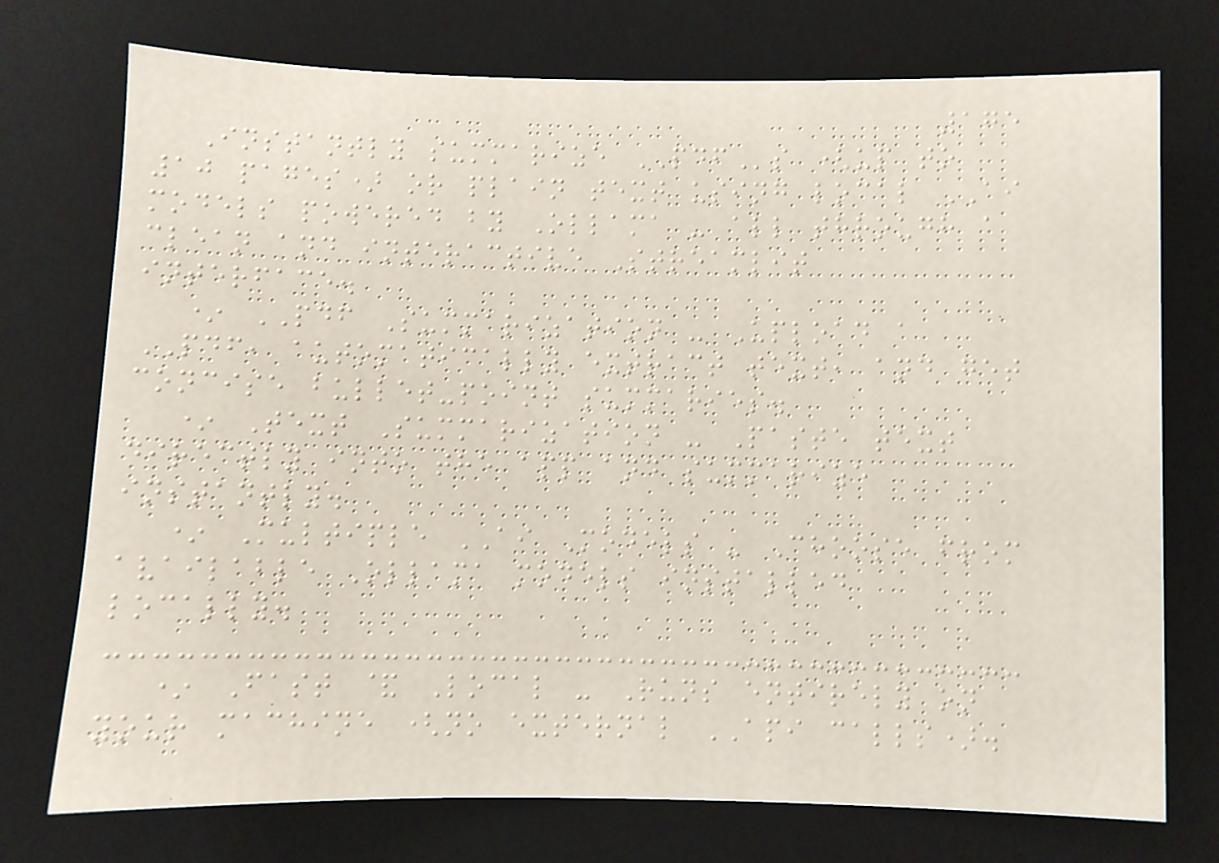175
Instantly summarize PDFs (up to
10 pages) or plain text using local AI
models powered by Ollama - all through a
clean and interactive Streamlit
interface.
* PDF Summarization - Upload a
PDF, automatically extract text, and get
concise bullet-point summaries.
* Text Summarization - Paste text
directly into the app and summarize
instantly.
* Multiple AI Models - Choose from
available Ollama models installed
locally.
* Fast & Local - Runs entirely on
your machine (no external API calls).
